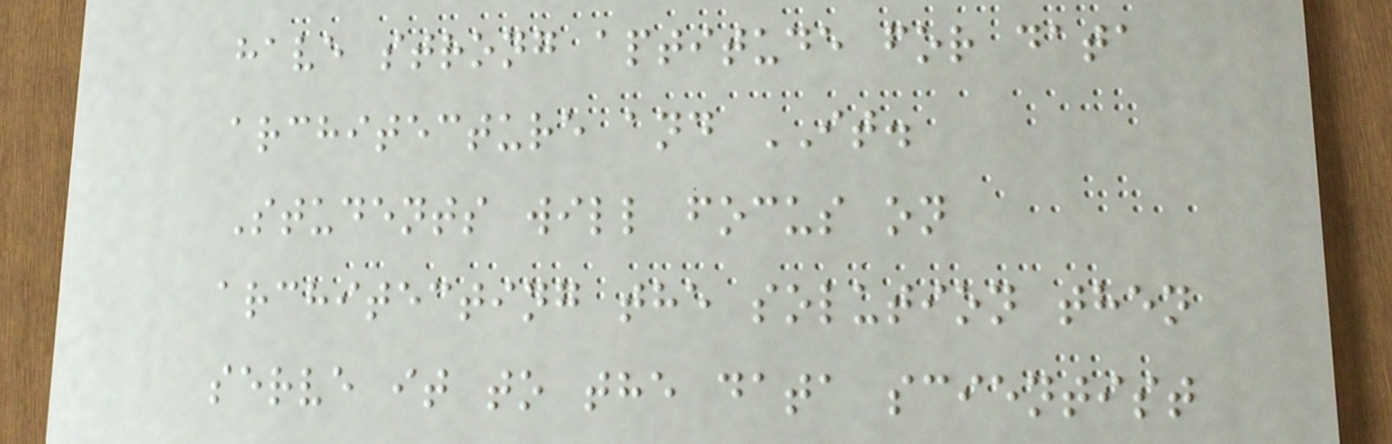have strong aptitude for data
architecture and IT.
Students will focus on
architecting the solution then
serve it to the data scientist
